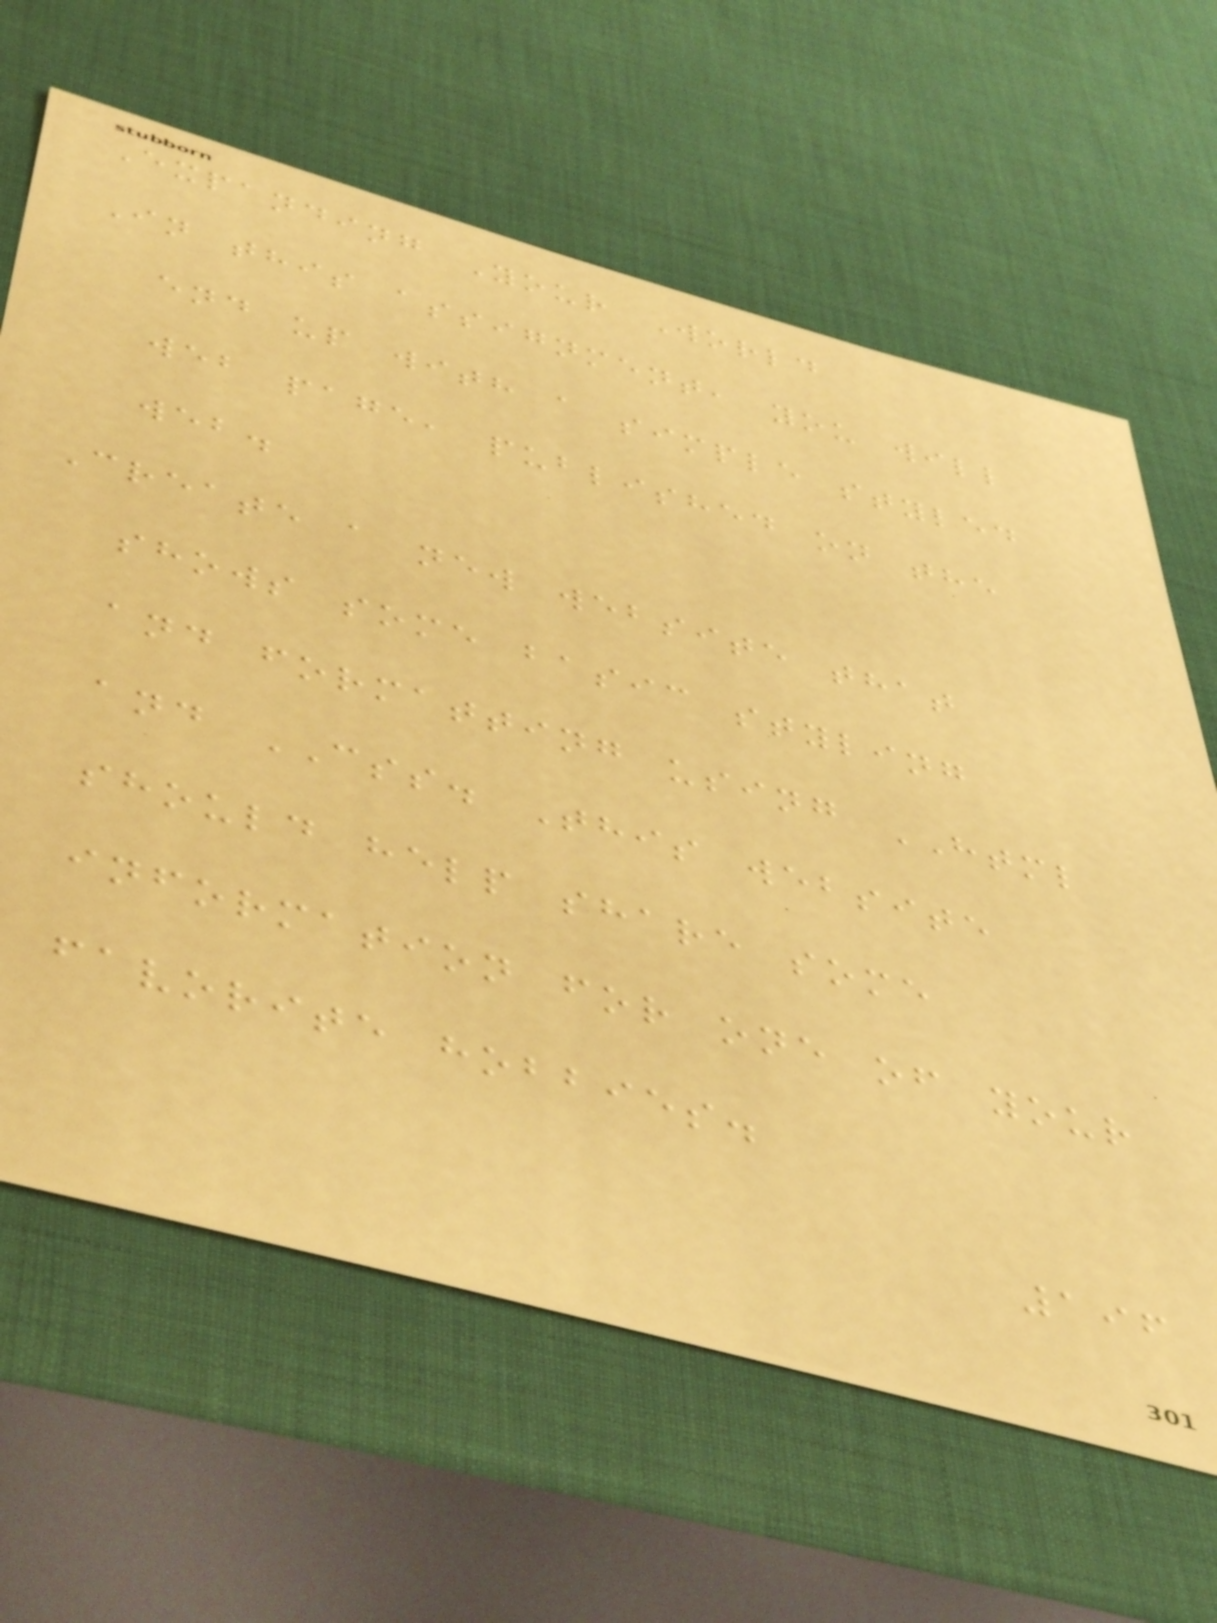Expanding Your World
In this assignment, you will
end up with a simple styled
web page, published on the
web.
Create a new website that
shows some basic styling
and formatting using HTML
and CSS. This website
should help share some
information for one of your
favorite hobbies.
196
